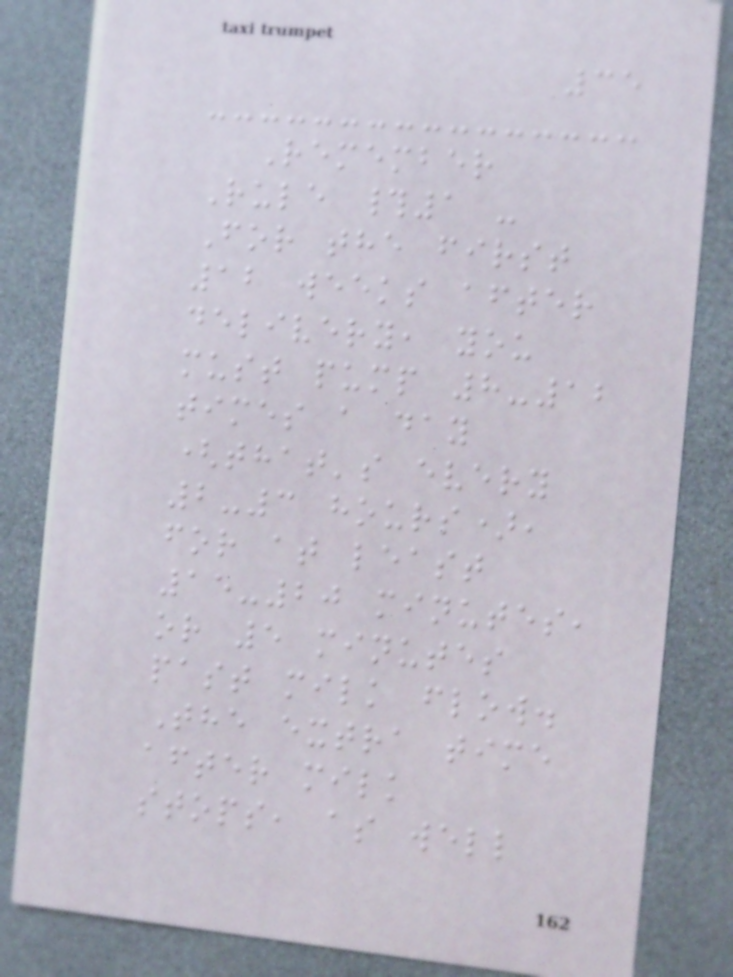35
Remember
Rule #1 -
For the first
12 weeks after
delivery, you
must pump 8-12
times a day
(that's every
2-3 hours),
for at least
15-20 minutes,
or 5 minutes
past milk flow.
The extra time
after milk
stops, as well
